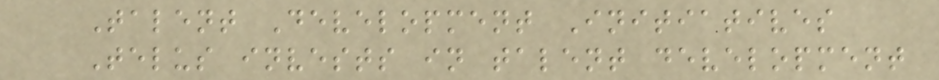Talent Development Initiatives
Telus invests in talent development
